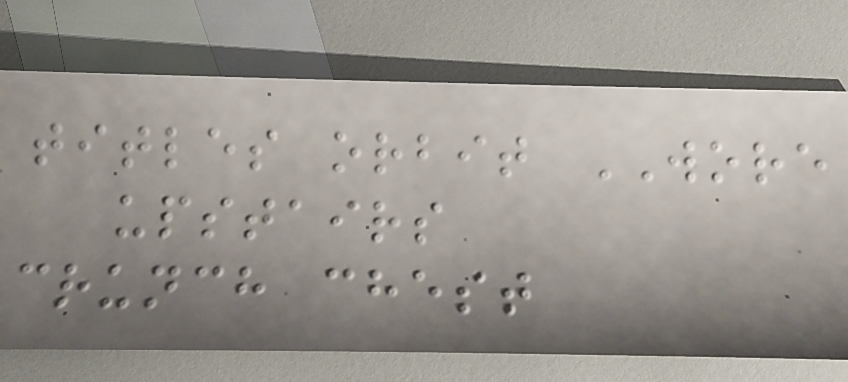titles orbit WORE
upstairs
crunch chest
